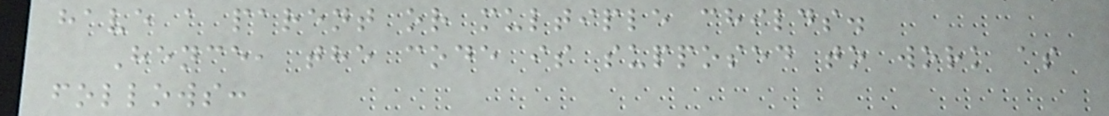have a parent or multiple childs.
Hence, the code is supposed to work as
follows:
